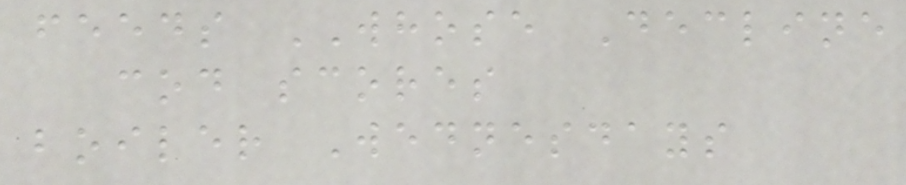feeds WHOSE Decline
cod scores
boiler Wednesdays
